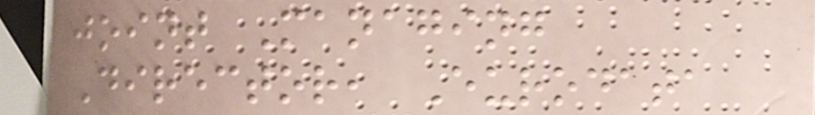joint Managing
Director, Eurodata
